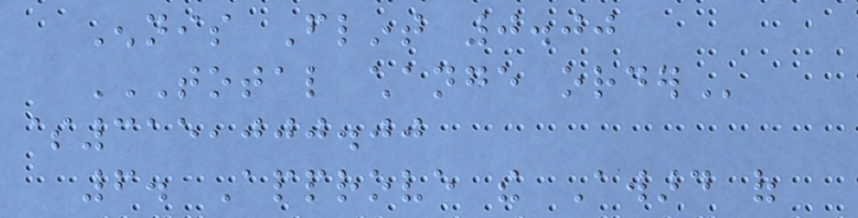Ennis Flint 0.00
TOTAL CHANGE ORDER
$315,000.00
6. Approve the Award of
